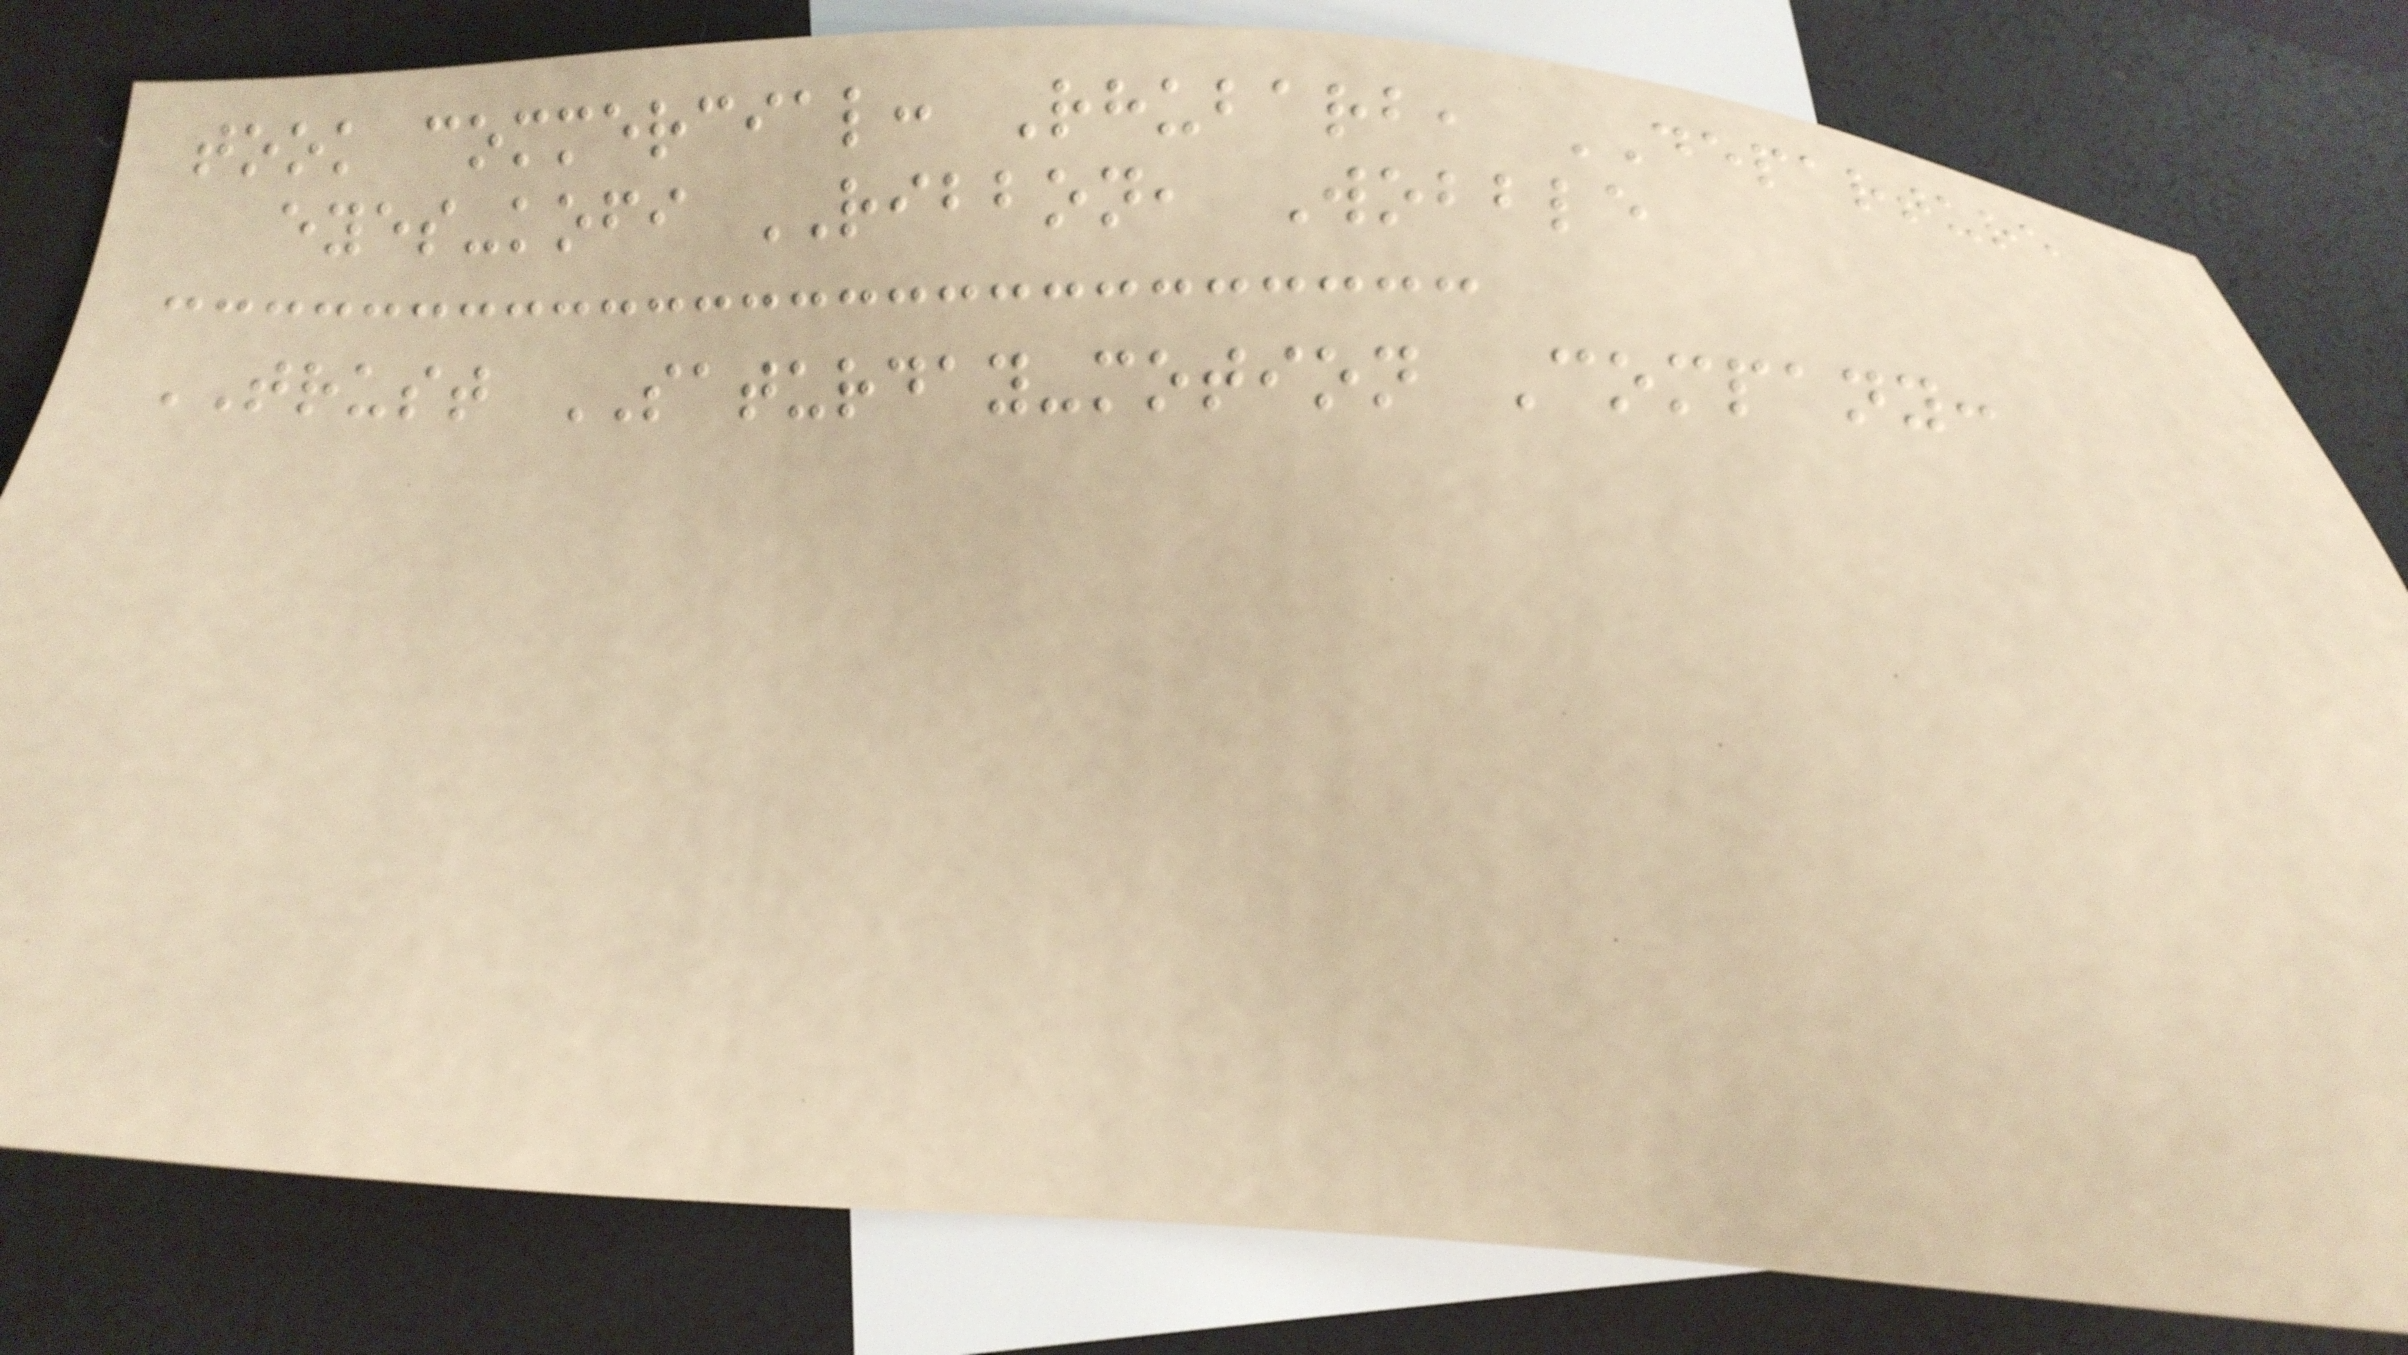took commercial: Rhubarb, DEPARTURE
eyes-kofi RIBBON, Wobble
TRUST SATURDAY-motion Company:
